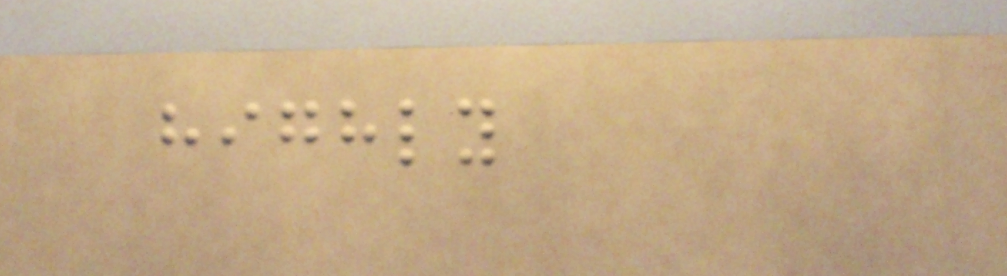highly
